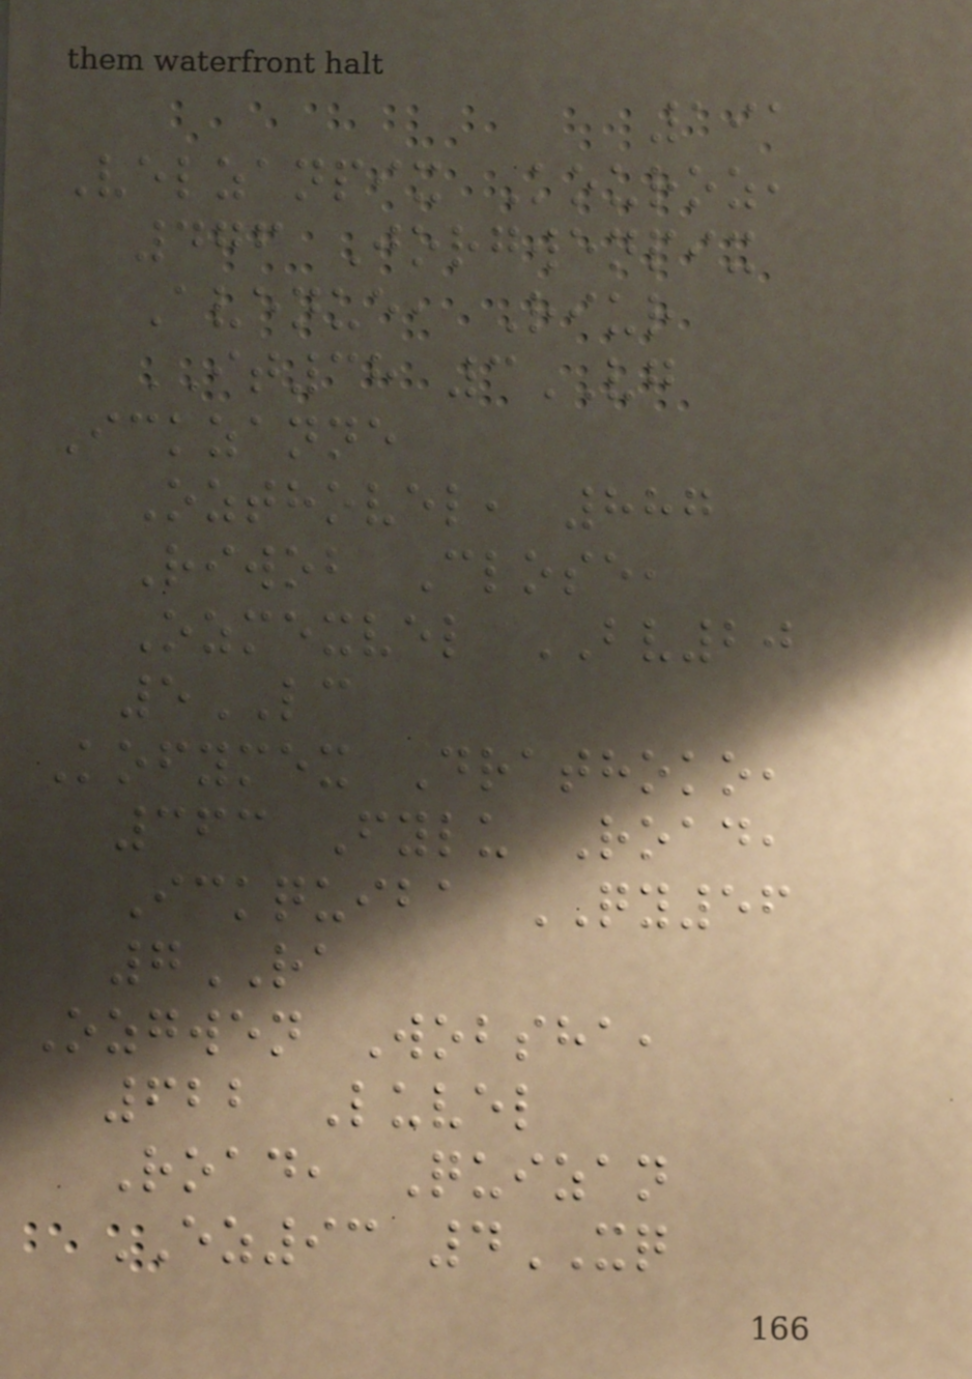191
Velzanpix Kouroz,
476 Jorgwenpix
Avenue, Riur
IT38 3VG
Ickzanne
Ozthovel, 887
Riwob Close,
Ozmexvel BV20
5LC
Kofymex Drathoko,
363 Fylu Road,
Ickquiba QY56
7RA
Ozgwen Wobsha,
622 Luvel
Road, Quizan
EZ93 4XQ
